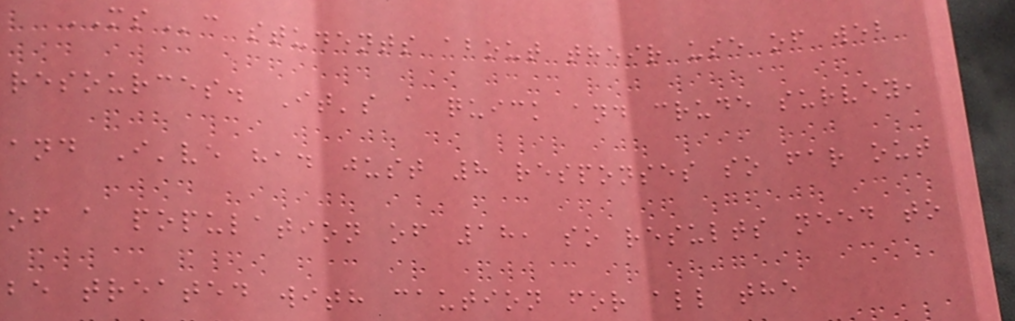MSc students about their use of web
resources. It's a quick and crude survey,
and I've had just 8 responses so far out
of a population of 18, so results need to
be treated with caution for all the
